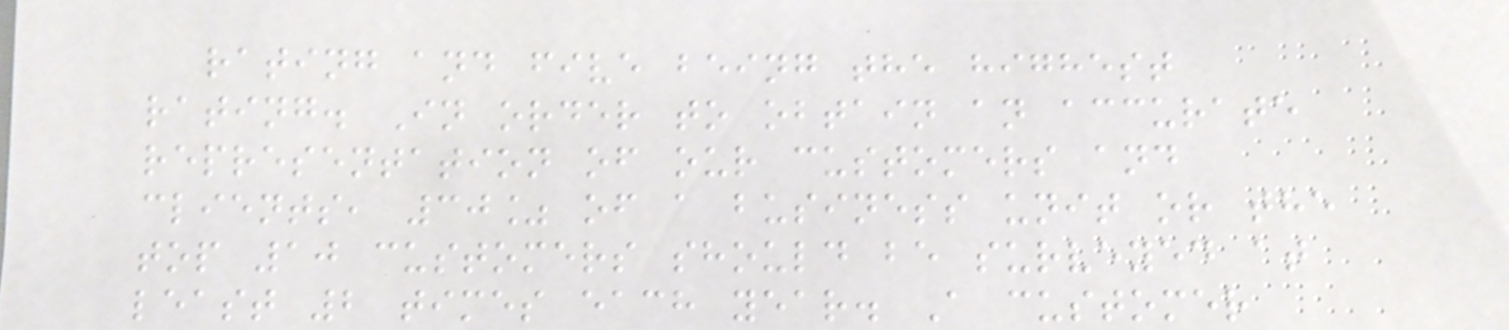rating and five being the highest
rating. In order to obtain an accurate
representation of our customers and
clients, 30% of a business unit or the
top 10 customers should be surveyed at
least 2 times each year. A customer
